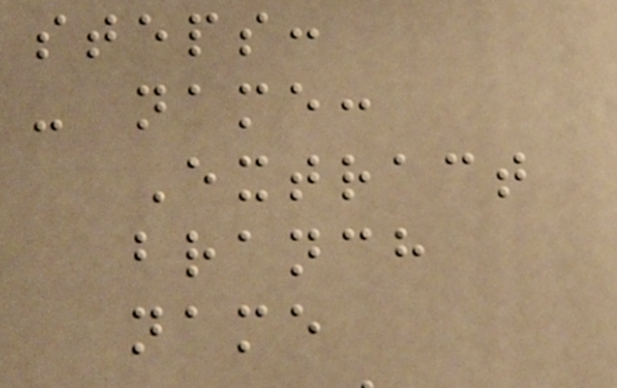steps:
- name:
Extract
branch
name
